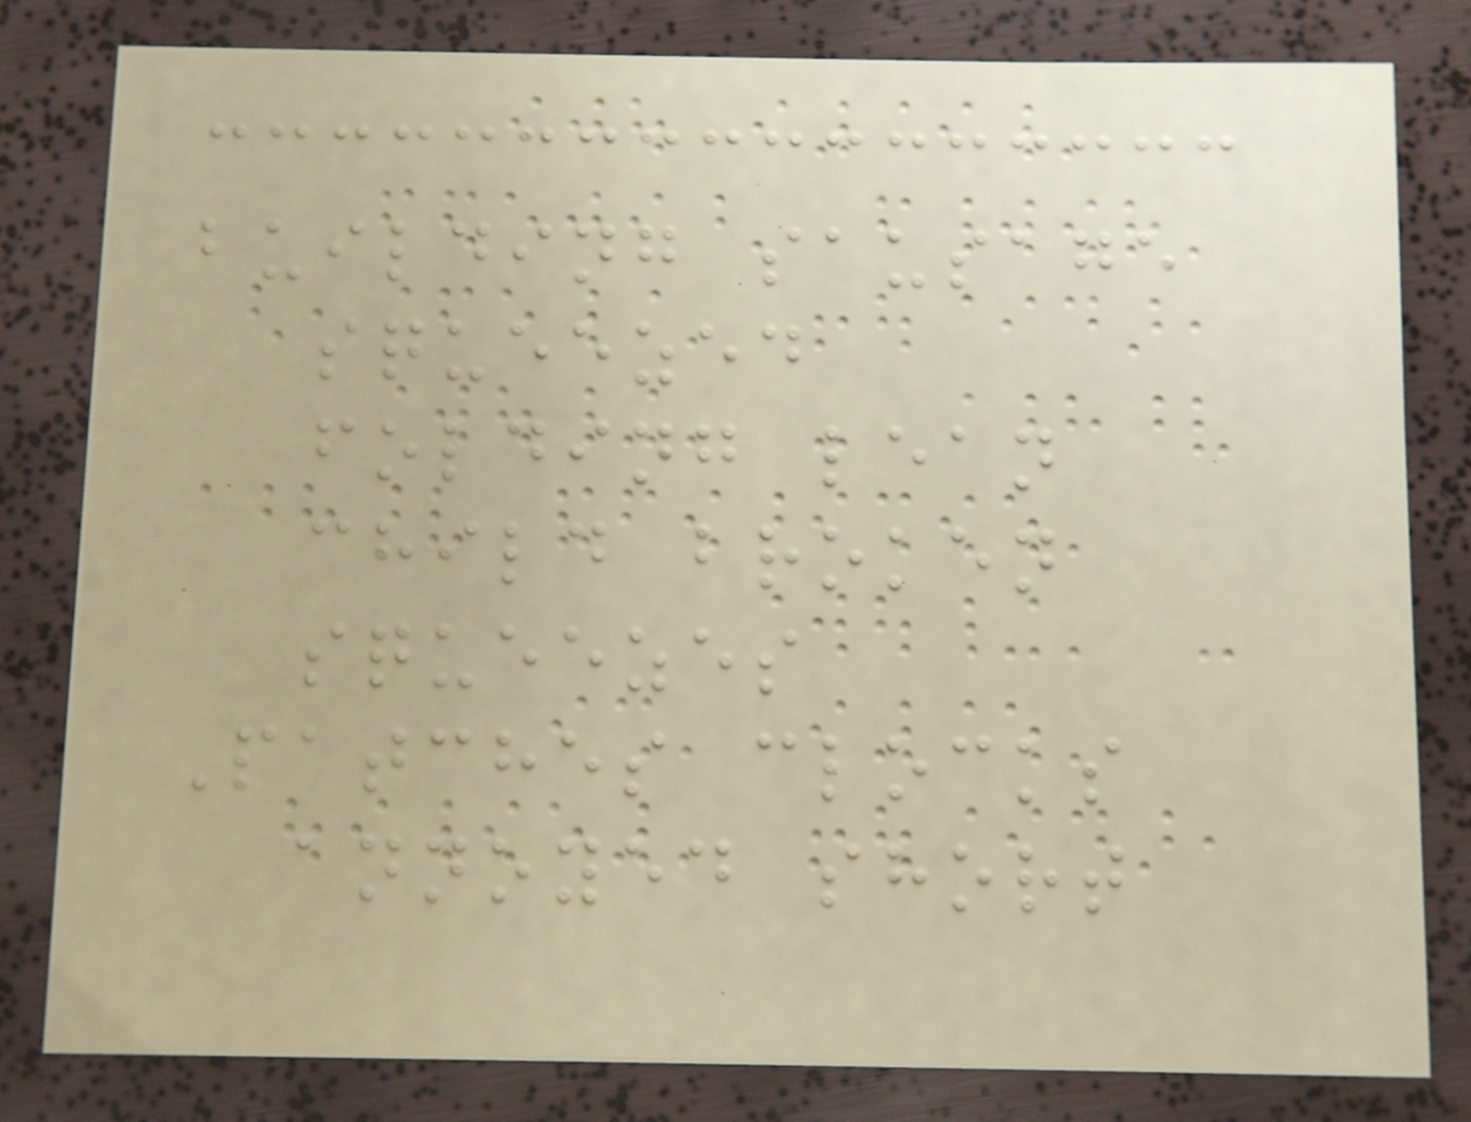building sausage
squeezed
folding lean
child broken
squeezes
Patches clocks
annoyed short
